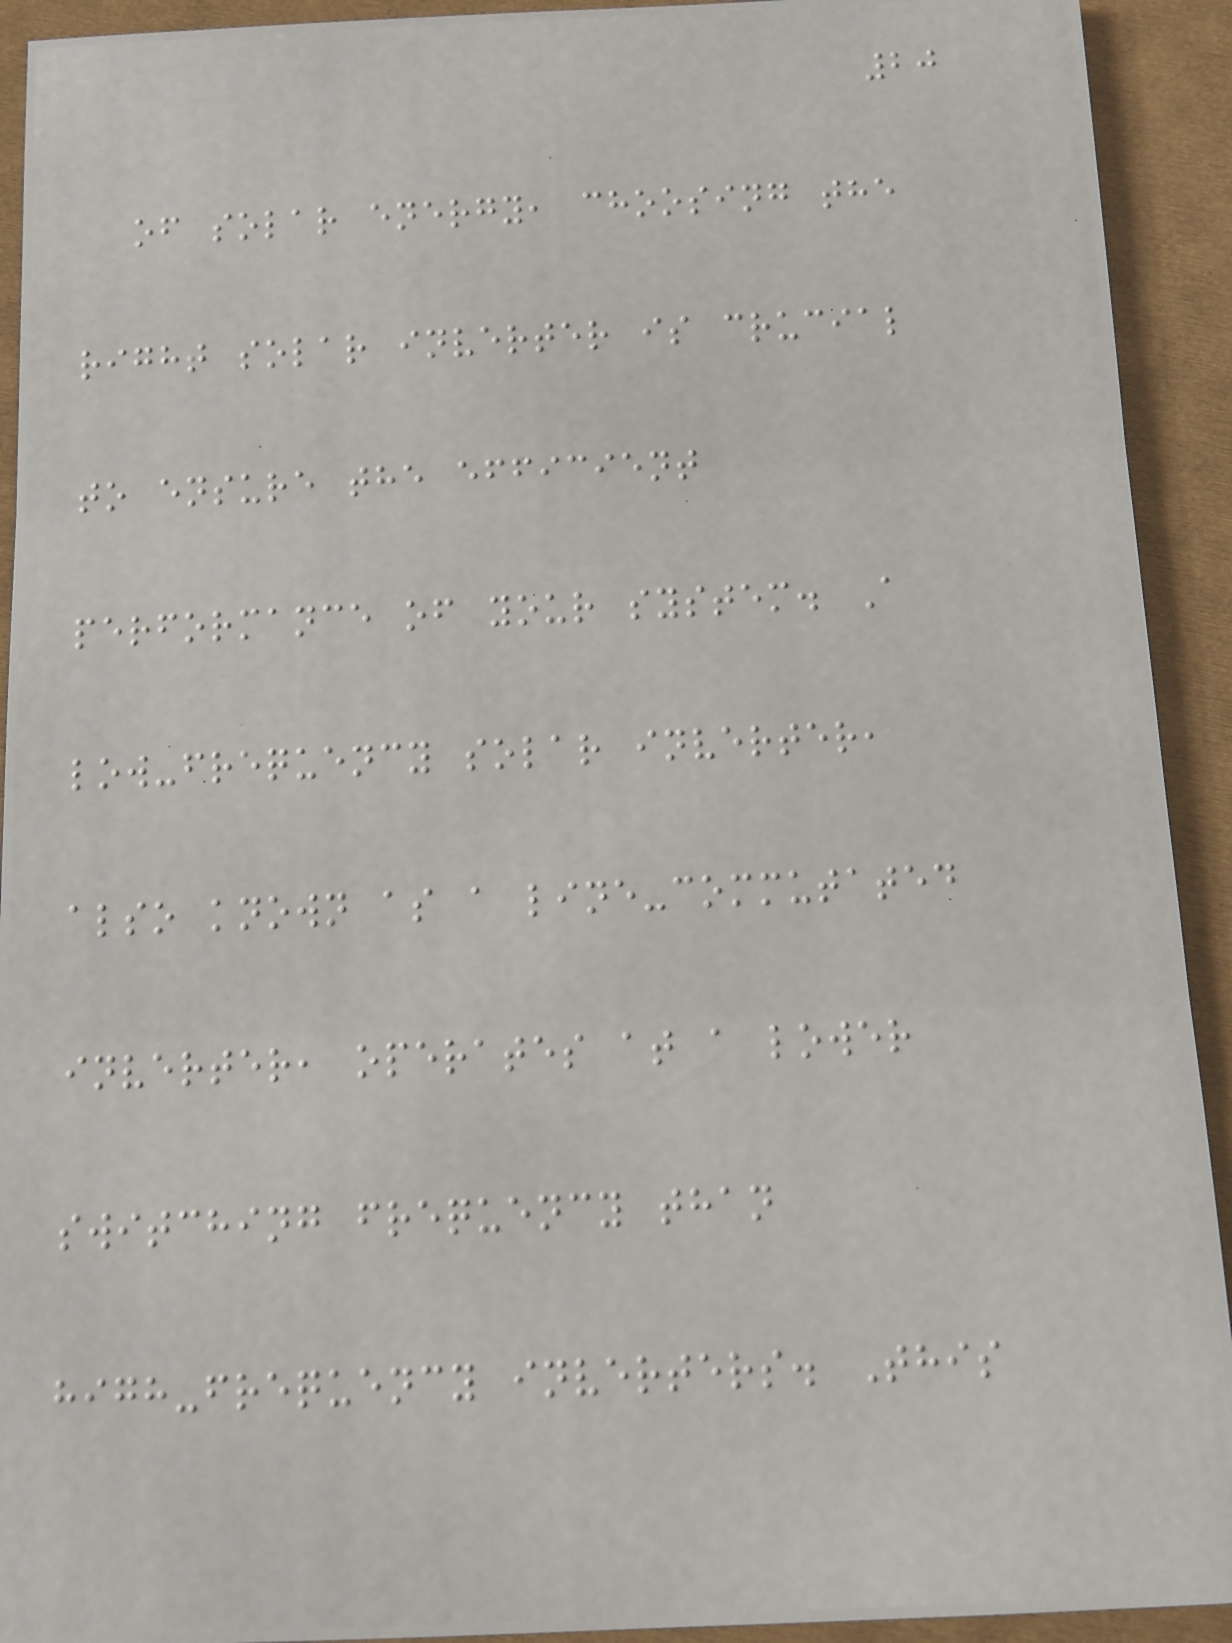20
of solar energy, choosing the
right solar inverter is crucial
to ensure the efficient
performance of your system. A
low-frequency solar inverter,
also known as a line-commutated
inverter, operates at a lower
switching frequency than
high-frequency inverters. This
